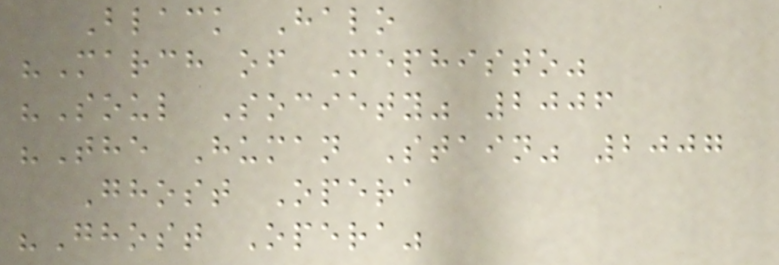Black Halo
"March of Mephisto"
"Soul Society" 2006
"The Human Stain" 2007
Ghost Opera
"Ghost Opera"
